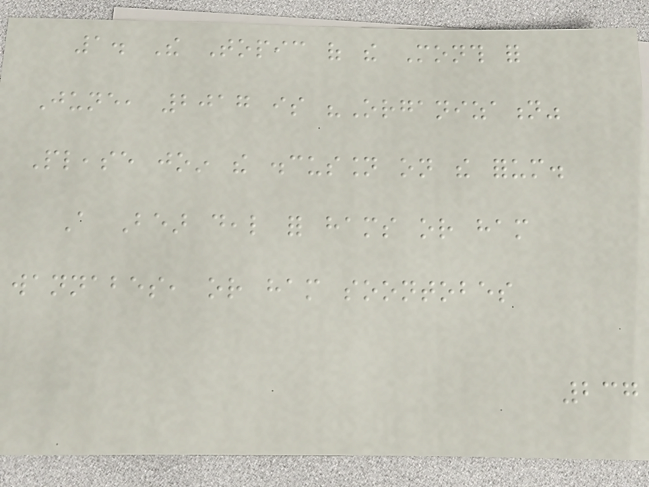1. The Topic of the Month for
June, 2017 is "Organization"
Please join the discussion on the forum.
A Bear deal for hams or ham
wannabes, or ham soontobes
237
